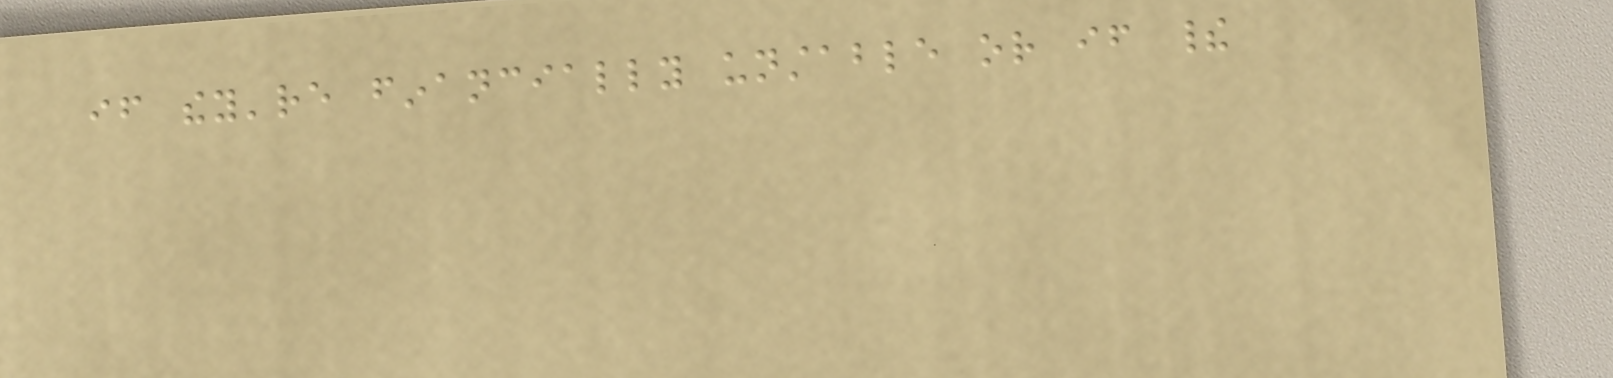if they're financially unstable or if their
